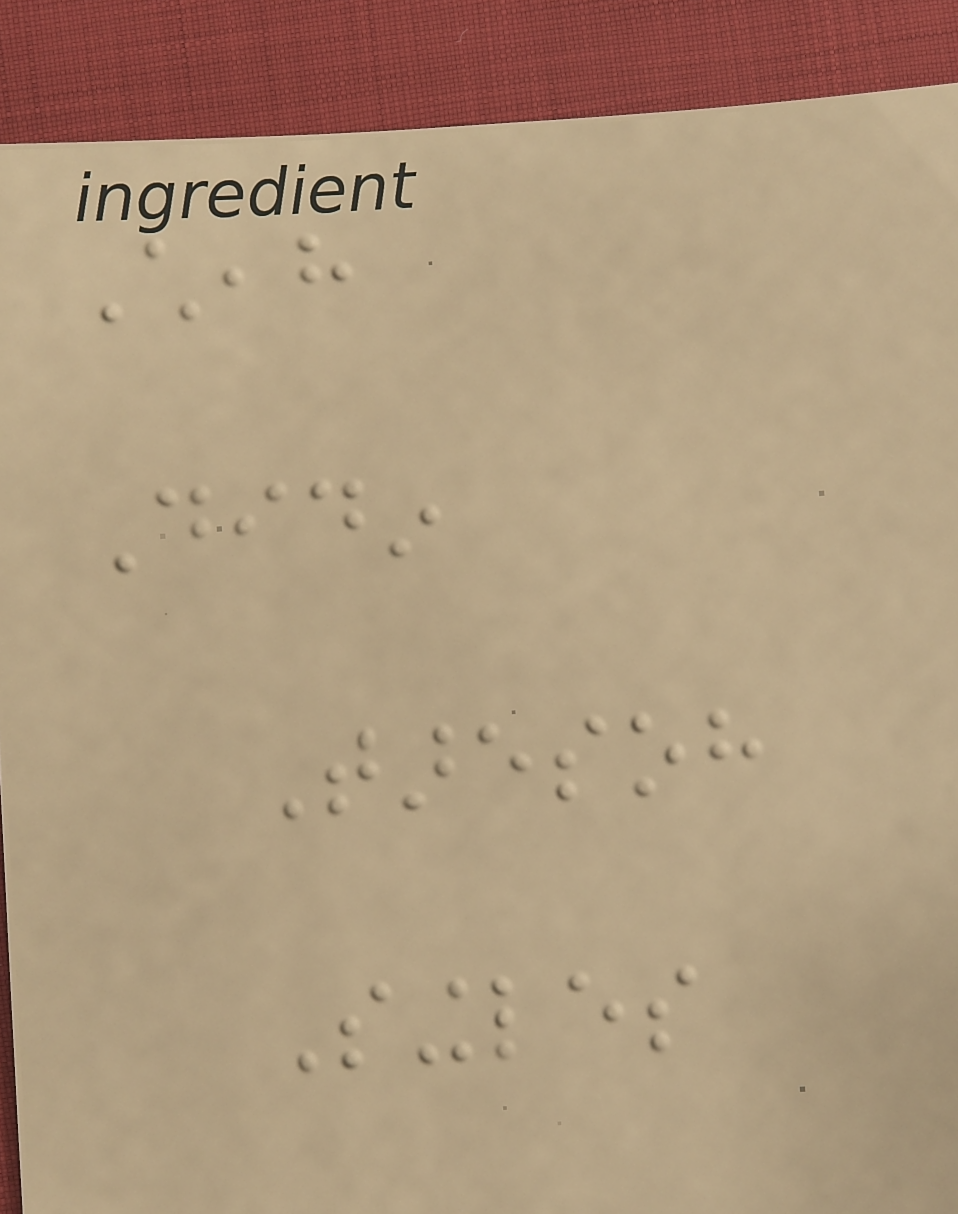Cheah
Didin
Taresoh
Singles
